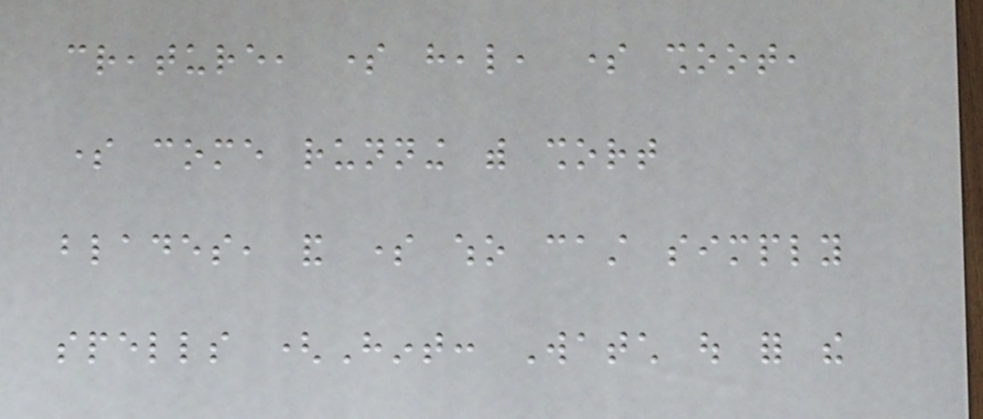creature, some heal, some shoot,
some come running with short
blades, and some who cast simply
spells (Hint: Watch out for the
